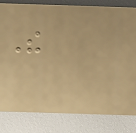The
